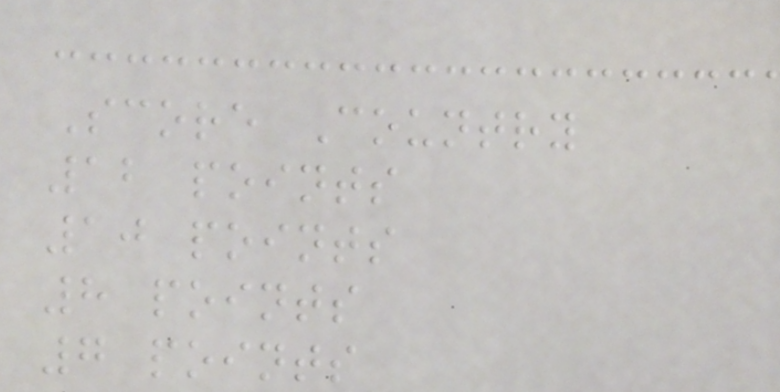Score Country
12 points
10 points
8 points
7 points
